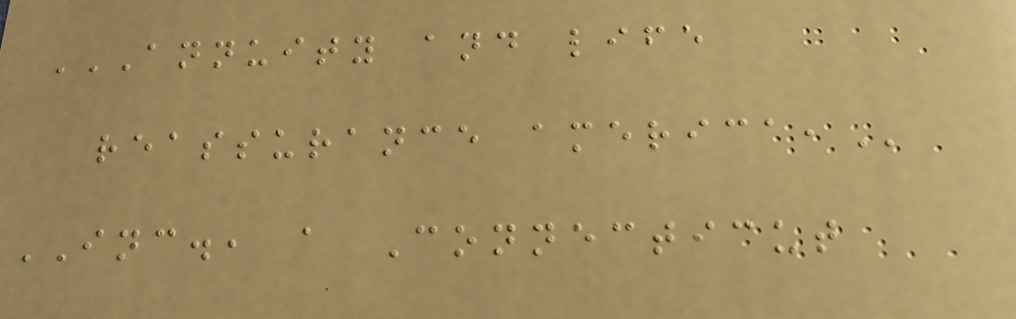ANNUITY AND LIFE
REASSURANCE AMERICA,
INC., a Connecticut
